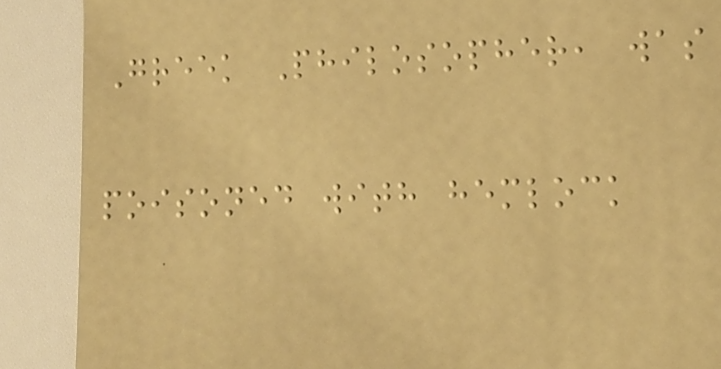Greek Philosopher, was
poisoned with hemlock
